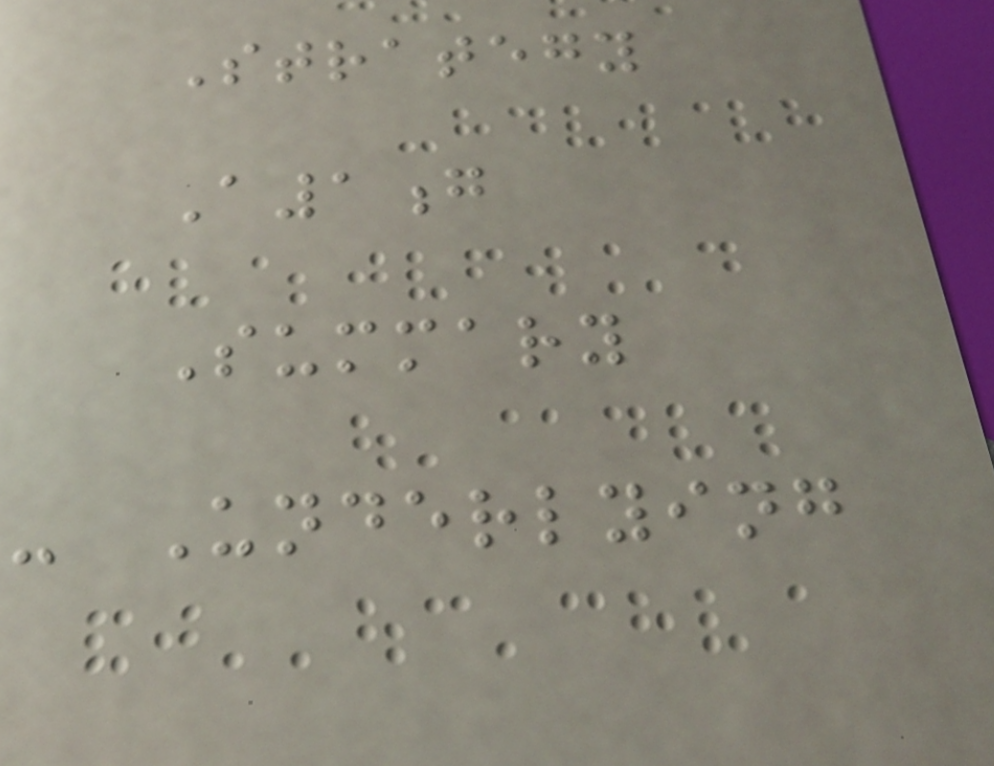Strategy
A1g
Summary
- Underlying
